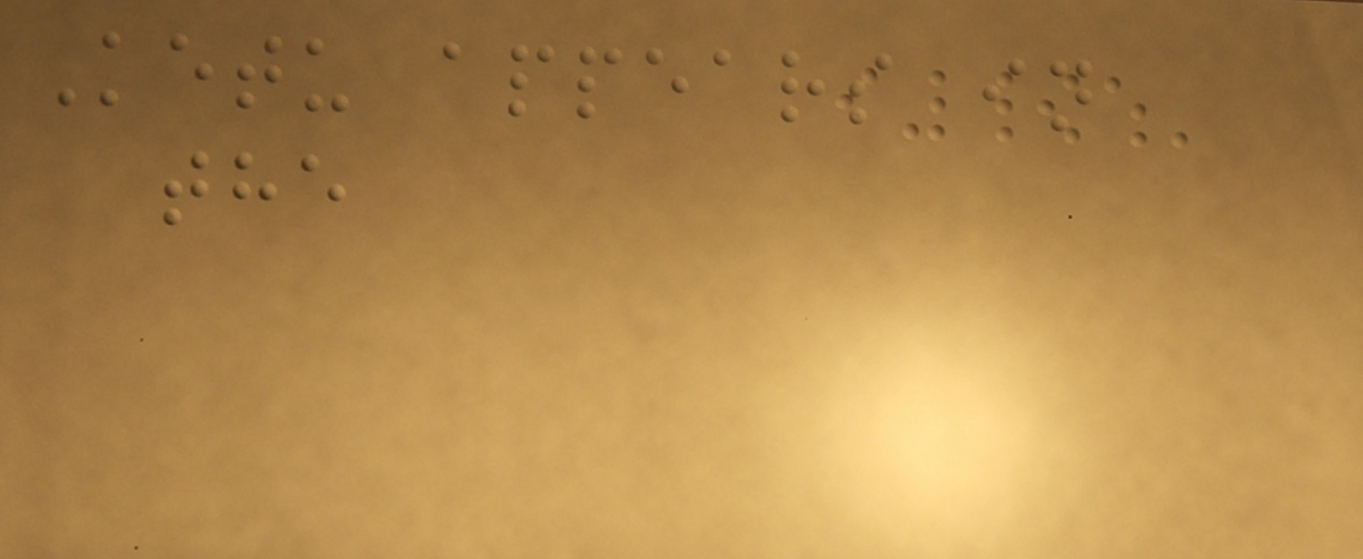Ketu appears in
the
